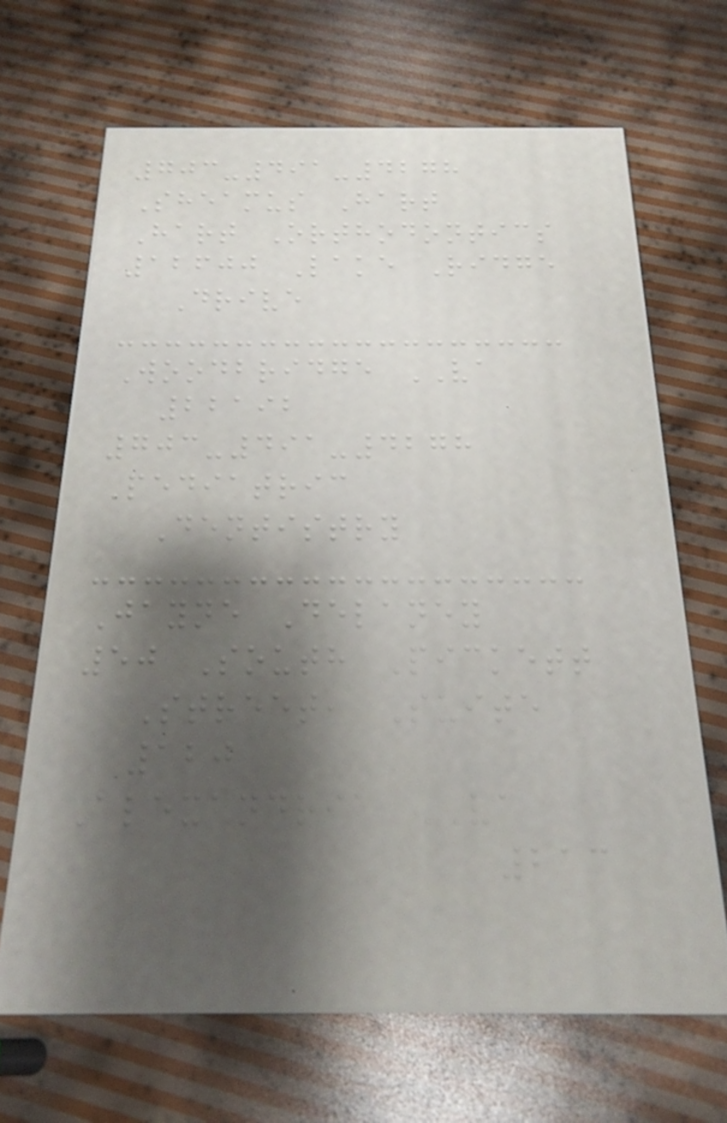703-491-4278
Sheamus Hart
Hart Orthodontics
12600 Lake Ridge
Drive
Woodbridge VA
22192
703-491-4278
Pediatric
Dentistry
Jayne Delaney
50 South Pickett
Street, Suite
120
Alexandria VA
213
